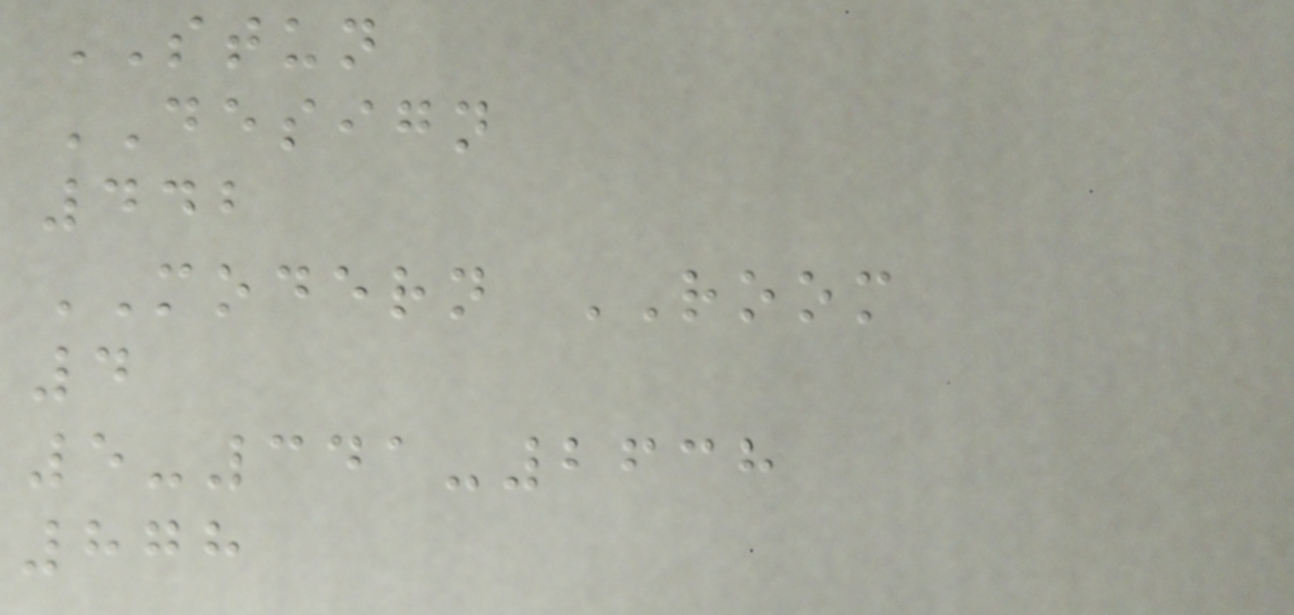STUN
DESIGN
442
MODERN ROOM
4
5-341-2638
878
